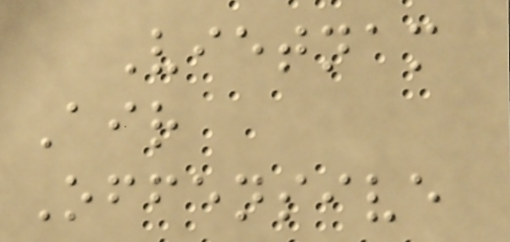Vietnam
Air
Offensive
